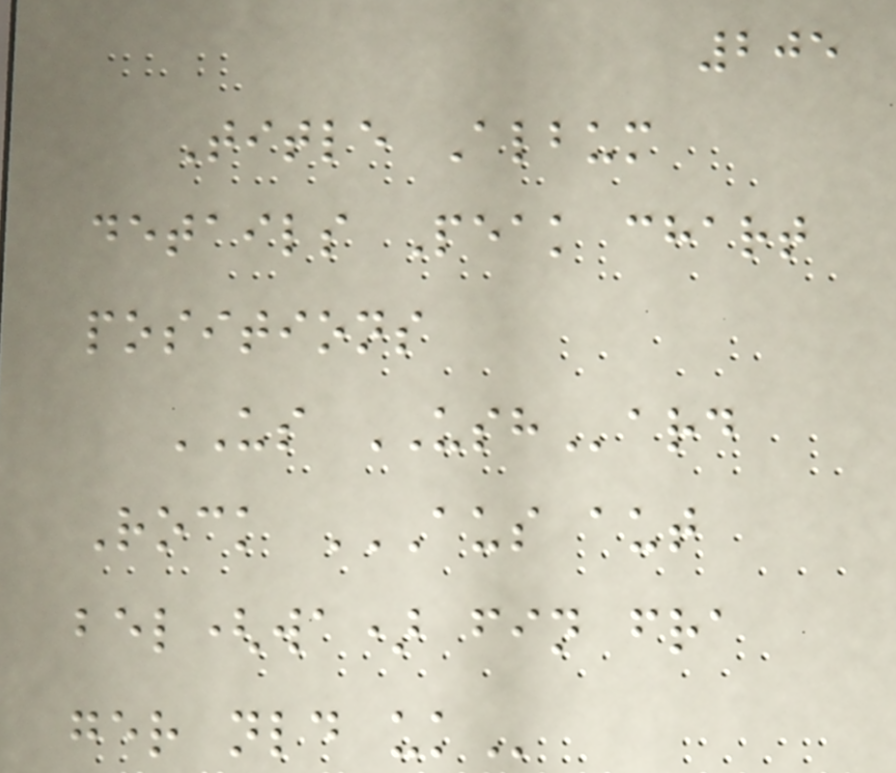205
Title Album
details Peak chart
positions
US USHard
Rock AUS AUT
BEL(WA) FIN FRA
GER NLD UK
